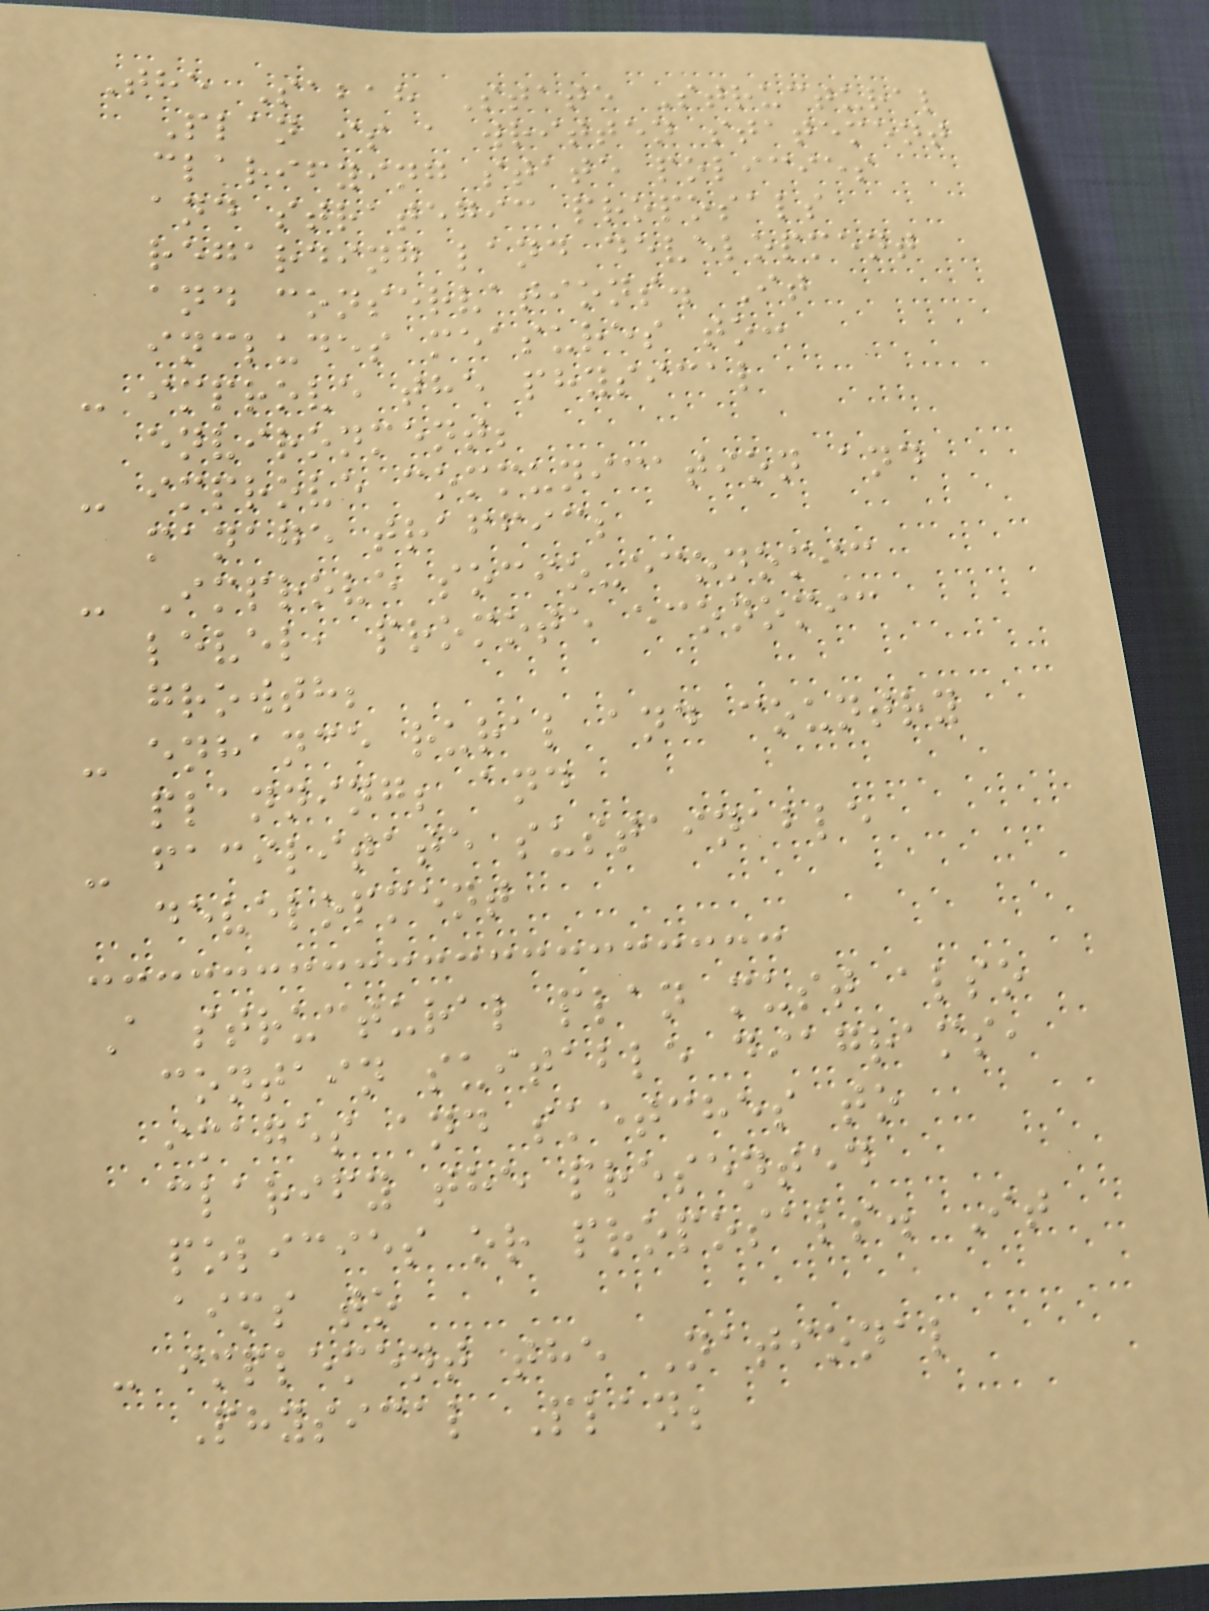The Sabah State Structural
Plan is a written statement
clarifying state policies
and strategic proposals
regarding land development
and conservations. It
includes measures to:
- improve the physical
environment;
- improve communication and
manage traffic;
- Improve socio-economic
level, promote economic
growth;
- enhance rural and country
planning; and
- facilitate sustainable
development
A structural plan must also
contain suitable diagrams,
images and sketches to
clarify the presented
policies or proposals. It
aims to
- implement the National
Physical Plan;
